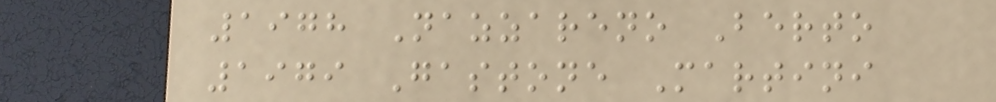1978 Nazzareno Berto
1979 Gastone Martini
